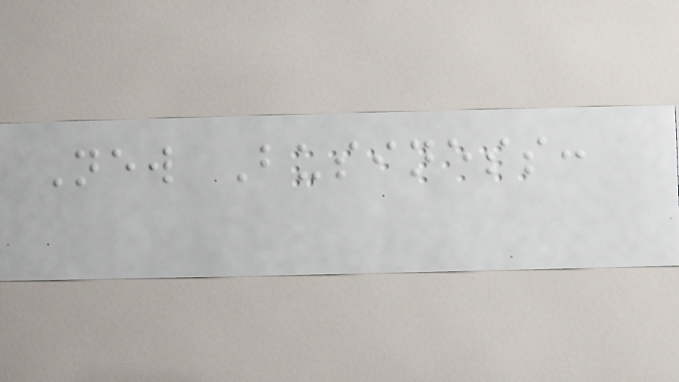New Business:
